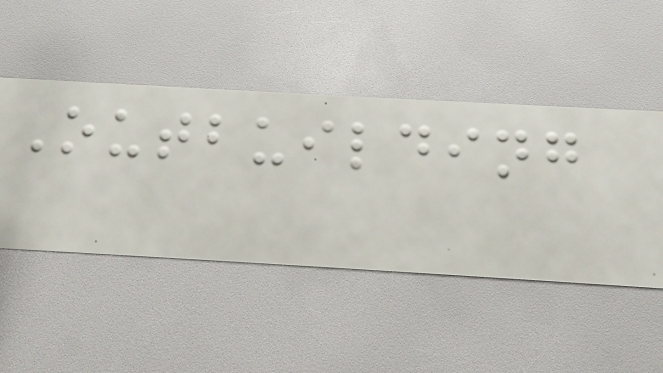Outbuilding
